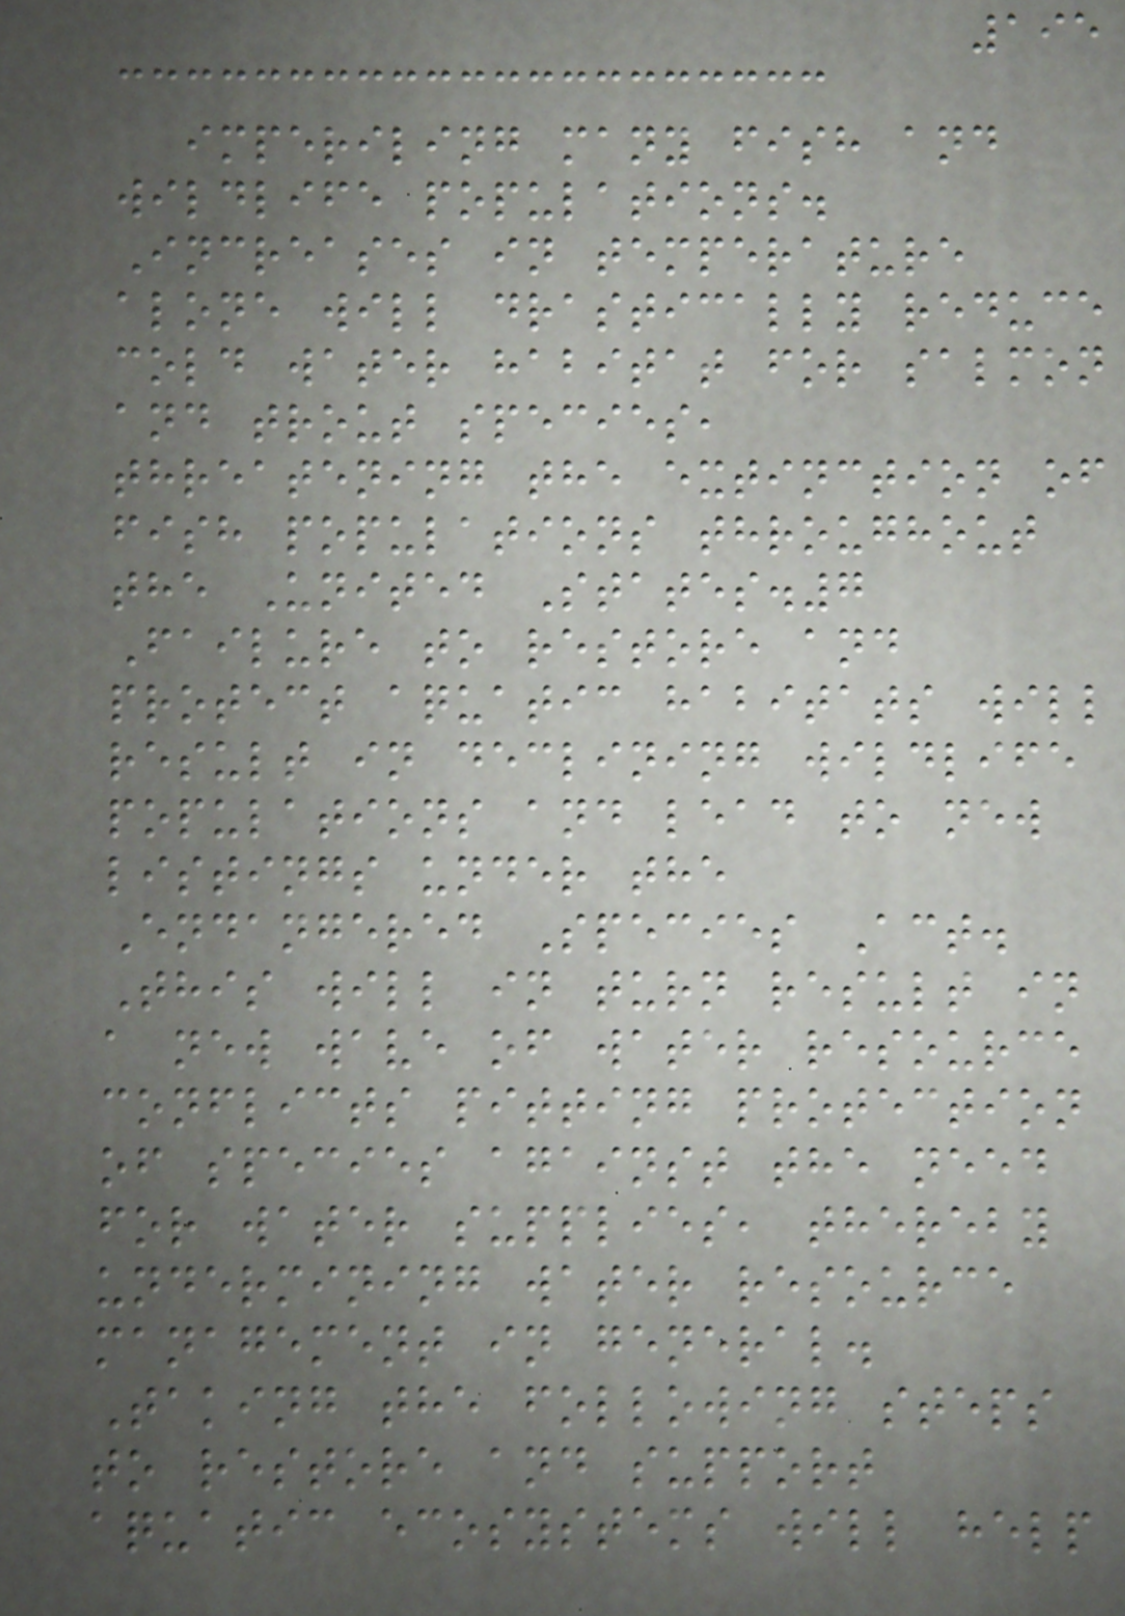195
imperiling many fish and
wildlife populations.
Increases in temperature
alone will drastically reduce
cold water habitat for salmon
and trout species,
threatening the extinction of
fish populations throughout
the United States.7
Failure to restore and
protect aquatic habitats will
result in declining wildlife
populations and lead to new
listings under the
Endangered Species Act.
This will in turn result in
a new wave of water resource
conflicts pitting protection
of species against the need
for water supplies, thereby
undermining water resource
management in general.
Taking the following steps
to restore and support
aquatic ecosystems will help
